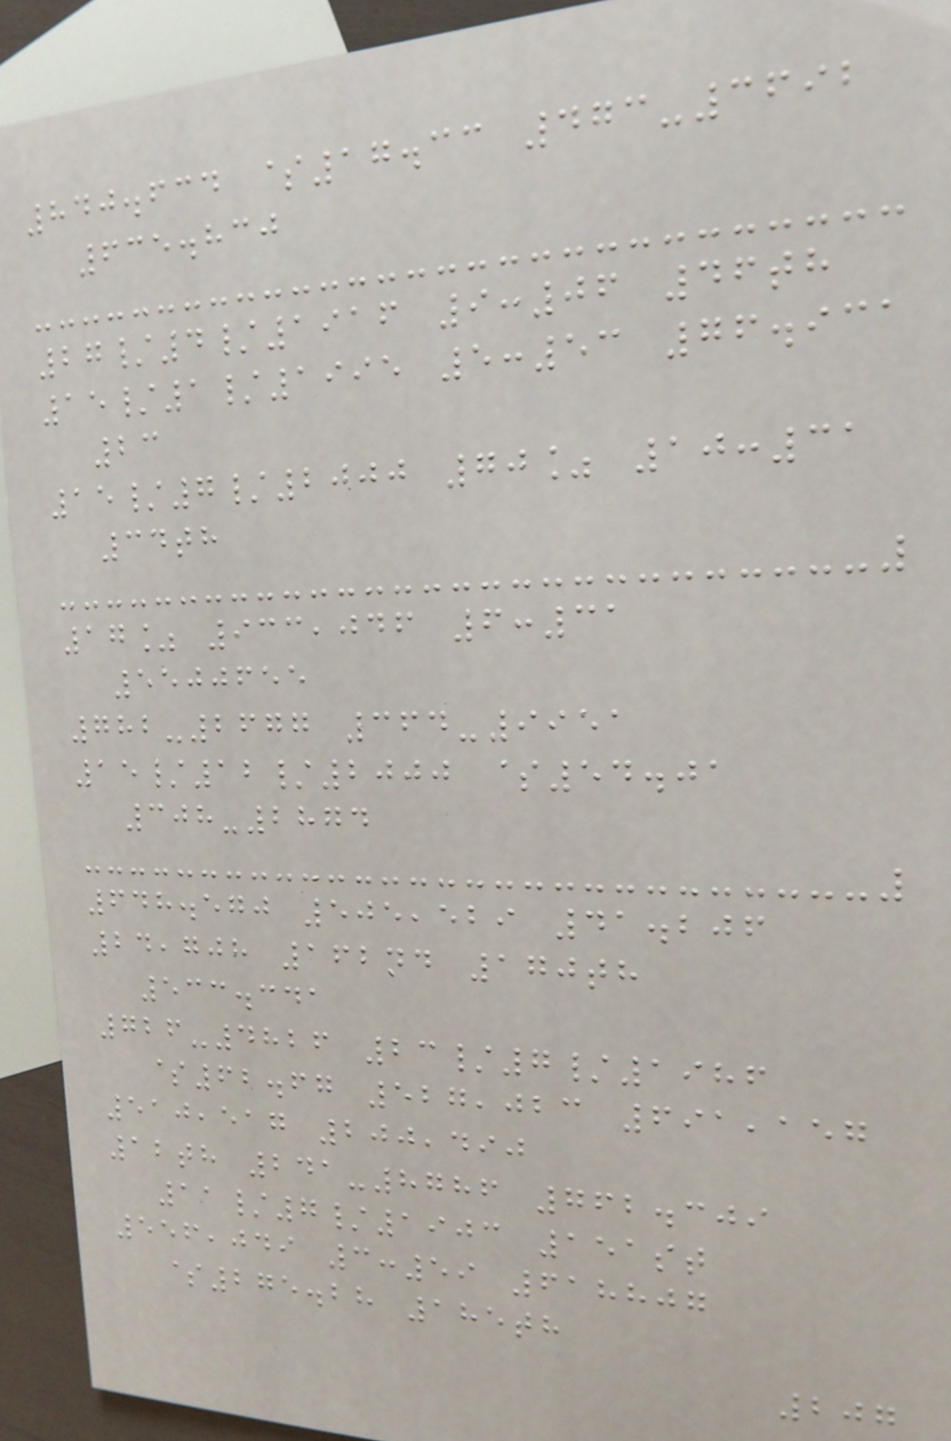840.634 $17.33 473-3692
635.830
27/4/1916 9:06 46th
15/1/1995 5:53 76.931
23
15/7/2000 70% 10:31
34th
17% 933,046 6:31
5500655
782-2677 364-9951
15/12/2000 $54.01
308-2874
648.570 505,529 41.206
24,708 162nd 170th
533.341
726-4826 23/7/1986
$62.67 527,023 691,157
510,517 200,490
12th 241-8786 762.309
11/7/1903 151st
556,049 3:59 618807
$275.28 185th
207
